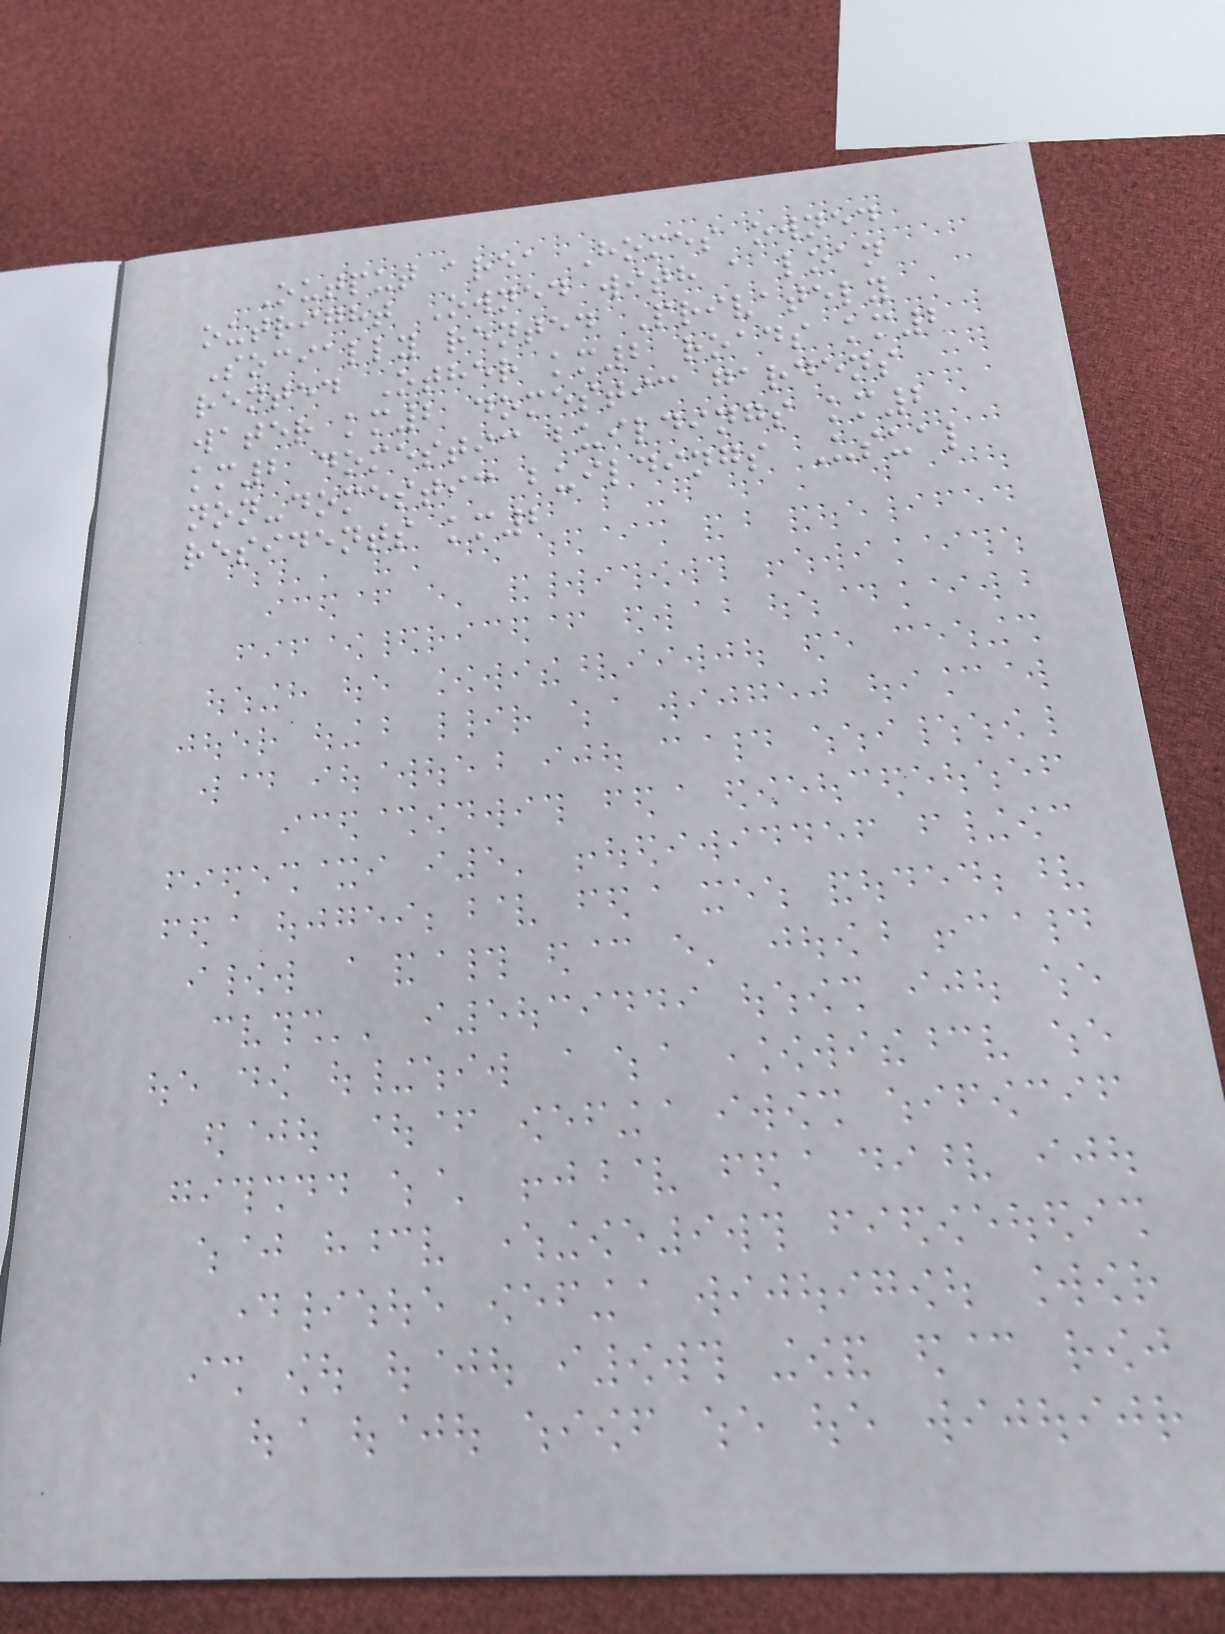Output area Homes owned
outright Owned with a loan
Socially rented Privately
rented Other km2 roads km2
water km2 domestic gardens
km2 domestic buildings km2
non-domestic buildings Usual
residents km2
